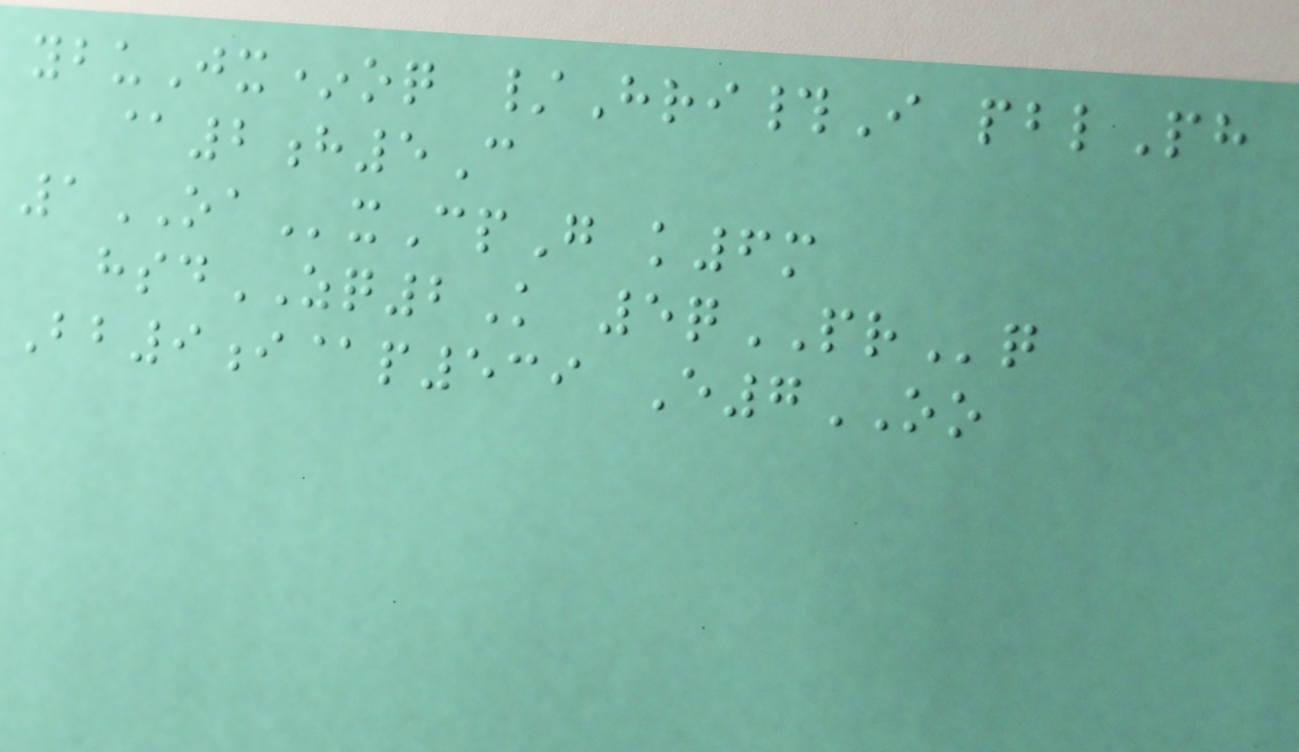ybuJx*oq /Hri#I pblPh
@2h5C
1OAxCpG k6m
hsdZQ2K 5qPRq
Bb9i@p539 E7OO
